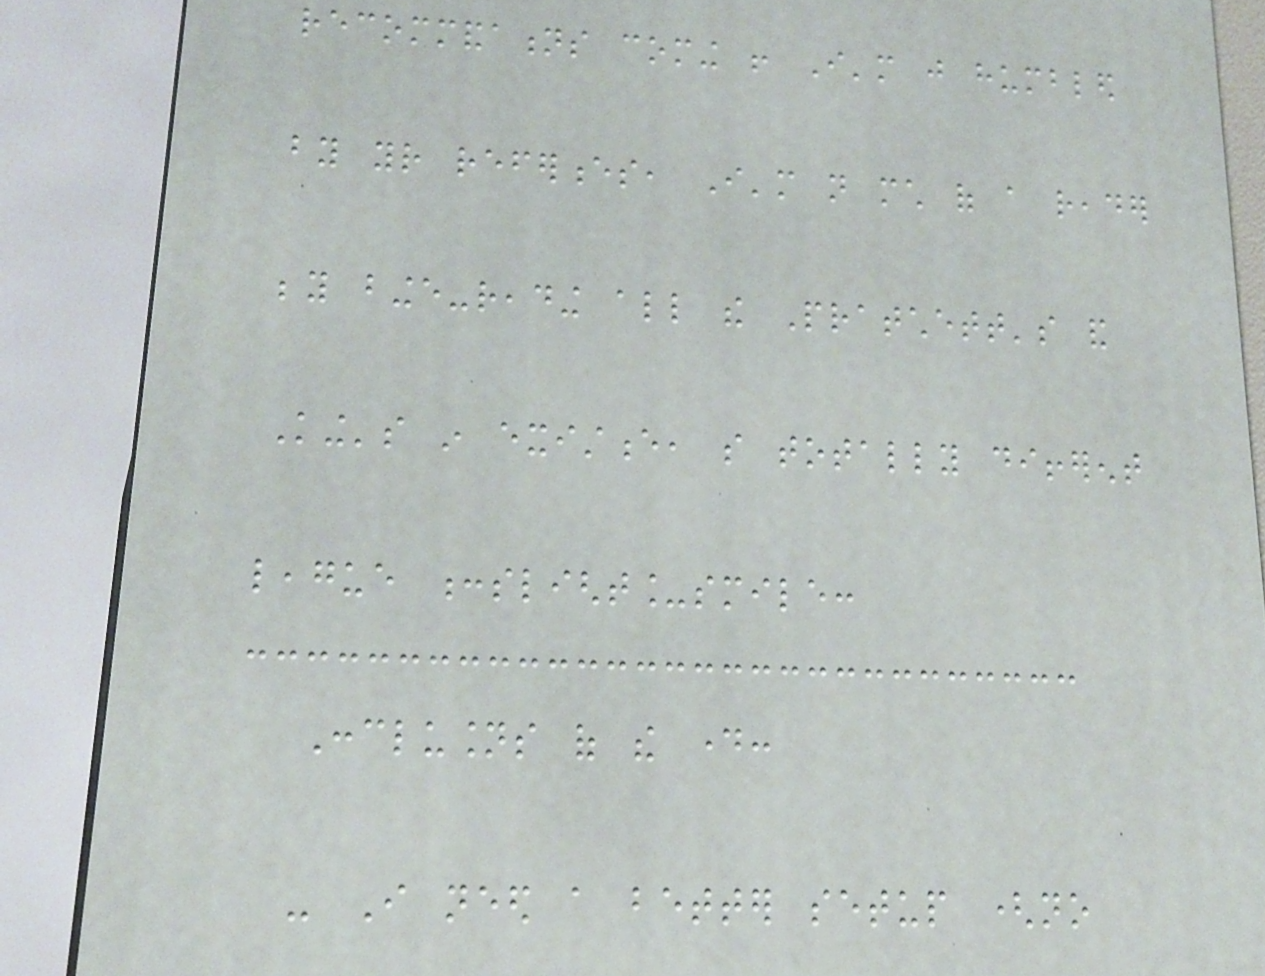recommandations coming ! I'm just humbled
by your references, I'm not much of a reader
beyond binge-reading all the Pratchett's and
King's in existence, so totally different
league :slight_smile:
Conclusions of the day:
- I need a better setup (no
